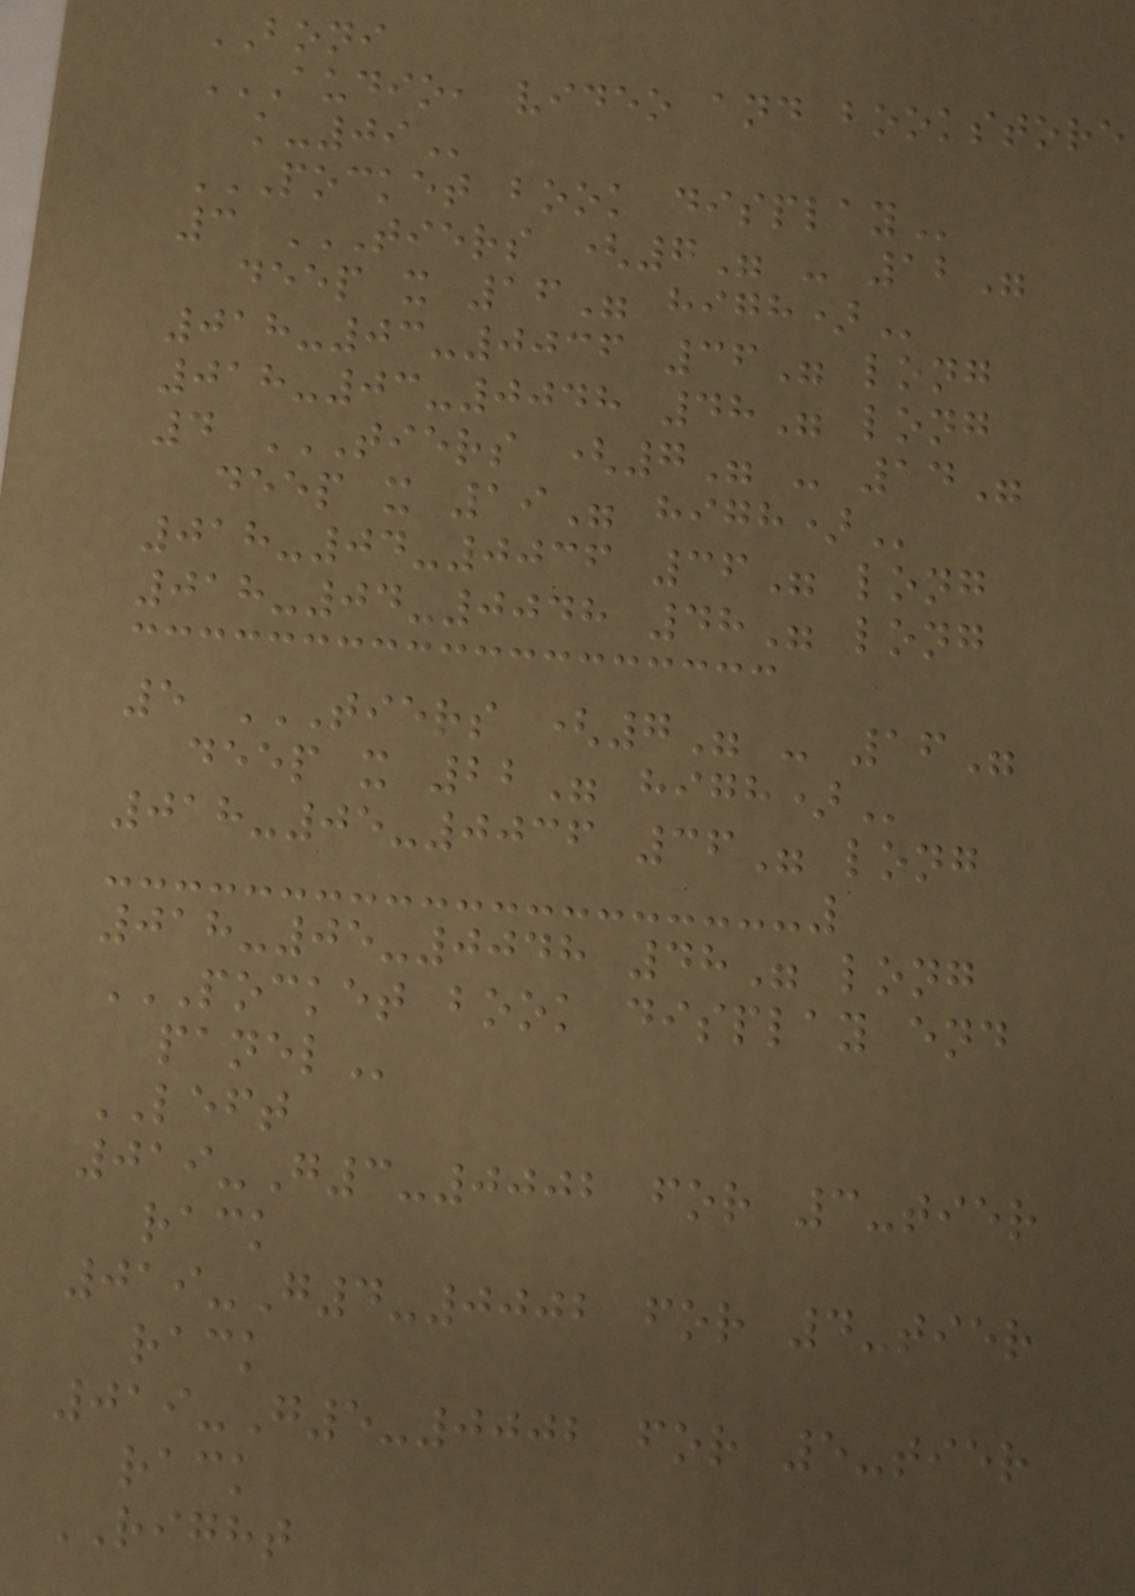BONI
AUDIO, VIDEO AND BOOKSTORE
K-09
POCKET BOOK DISPLAY
3 TIERS (7" - 12"
DEEP X 16" HIGH)
018-03-0036 36" long
018-03-0048 48" long
4 TIERS (7" - 14"
DEEP X 19" HIGH)
018-04-0036 36" long
018-04-0048 48" long
5 TIERS (7" - 16"
DEEP X 22" HIGH)
018-05-0036 36" long
018-05-0048 48" long
POCKET BOOK DISPLAY END
PANEL
LEFT
019-G3-0002 for 3-tier
rack
019-G4-0002 for 4-tier
rack
019-G5-0002 for 5-tier
rack
RIGHT
